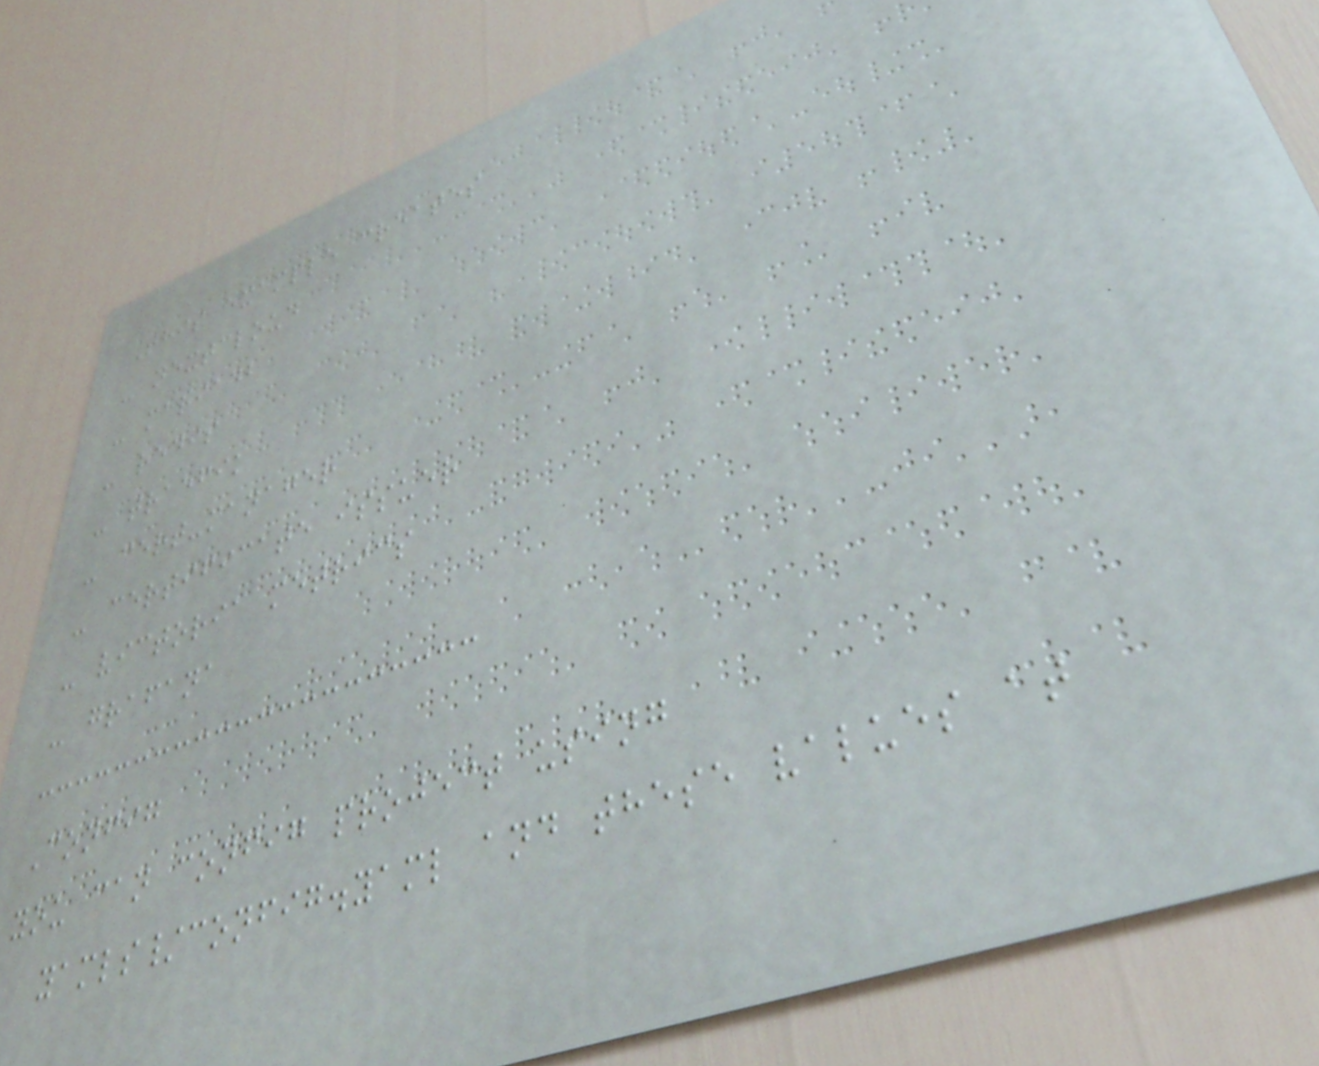This example creates
- nextcloud
- mariadb
- redis
- traefik
- cert-manager
- certificate issuer
- victoria metrics
- grafana
Config
you can config project using
yamls/config.yaml and these values at
